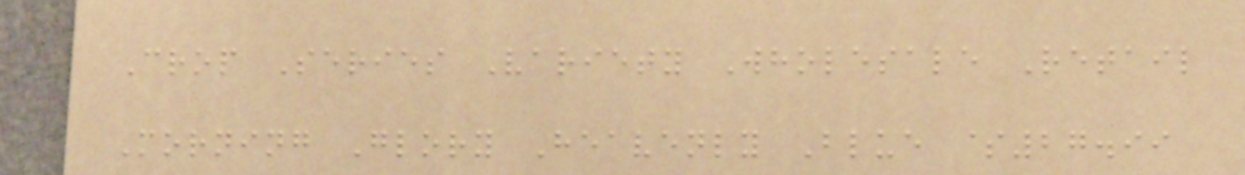Crop Series Variety Wholesale Retail
Morning Glory Heavenly Blue $27.99
